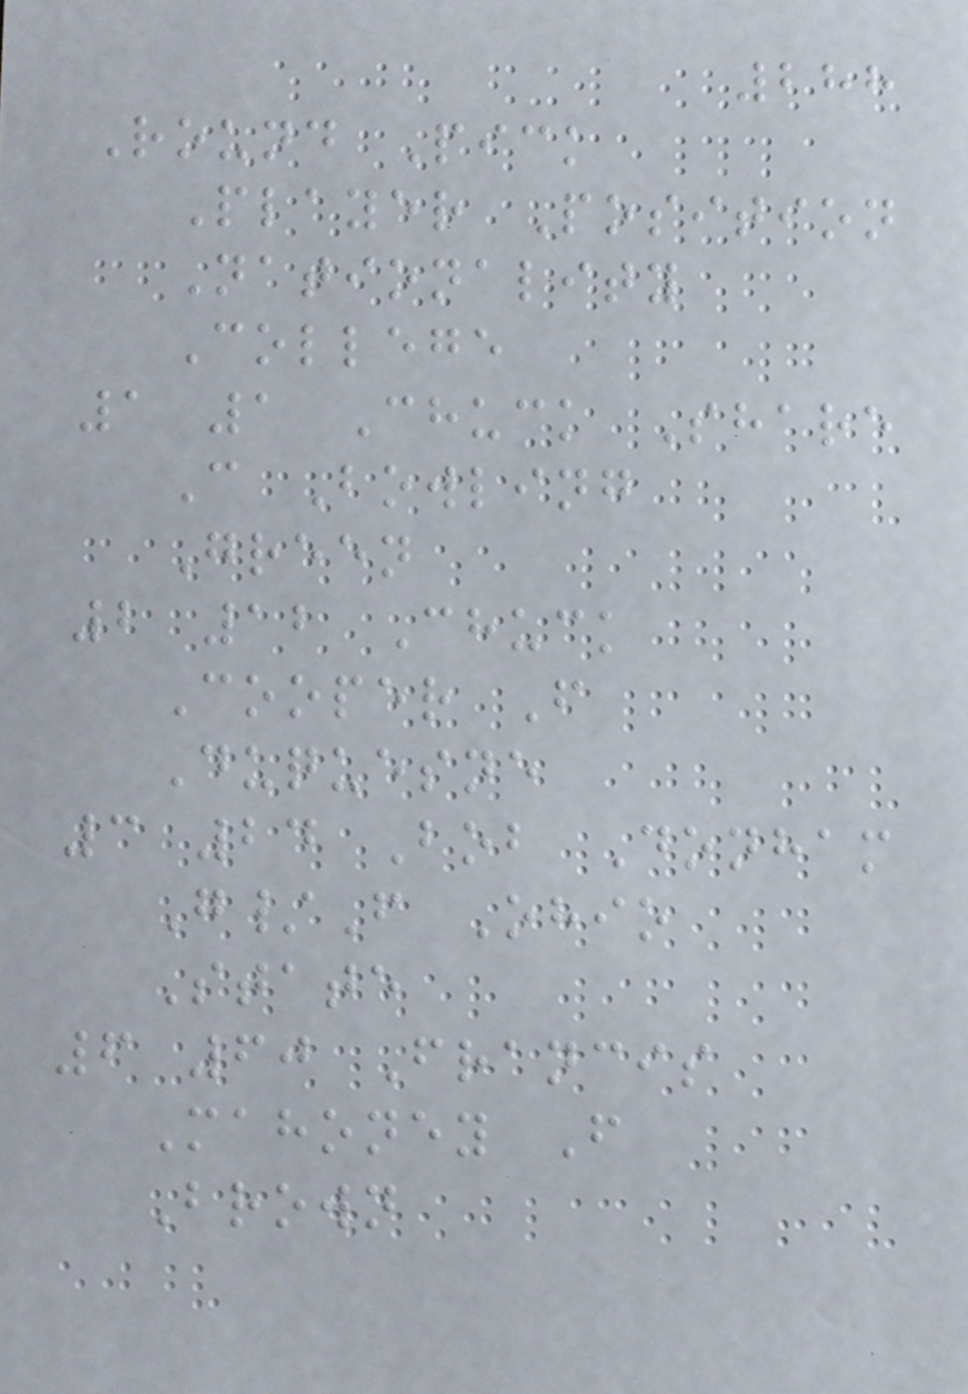288
Round Pick
Player Position
Nationality
College
1 1 Chuck Share
C Bowling
Green
2 12 Chuck
Cooper F
Duquesne
3 24 Bob Donham
G/F Ohio
State
6 60 Francis
Mahoney F
Brown
